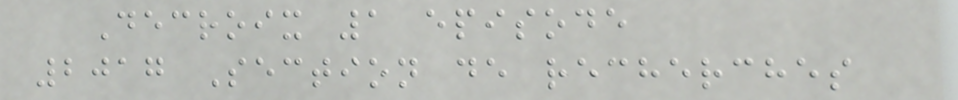Decroix 1 episode
2017 Section de recherches
